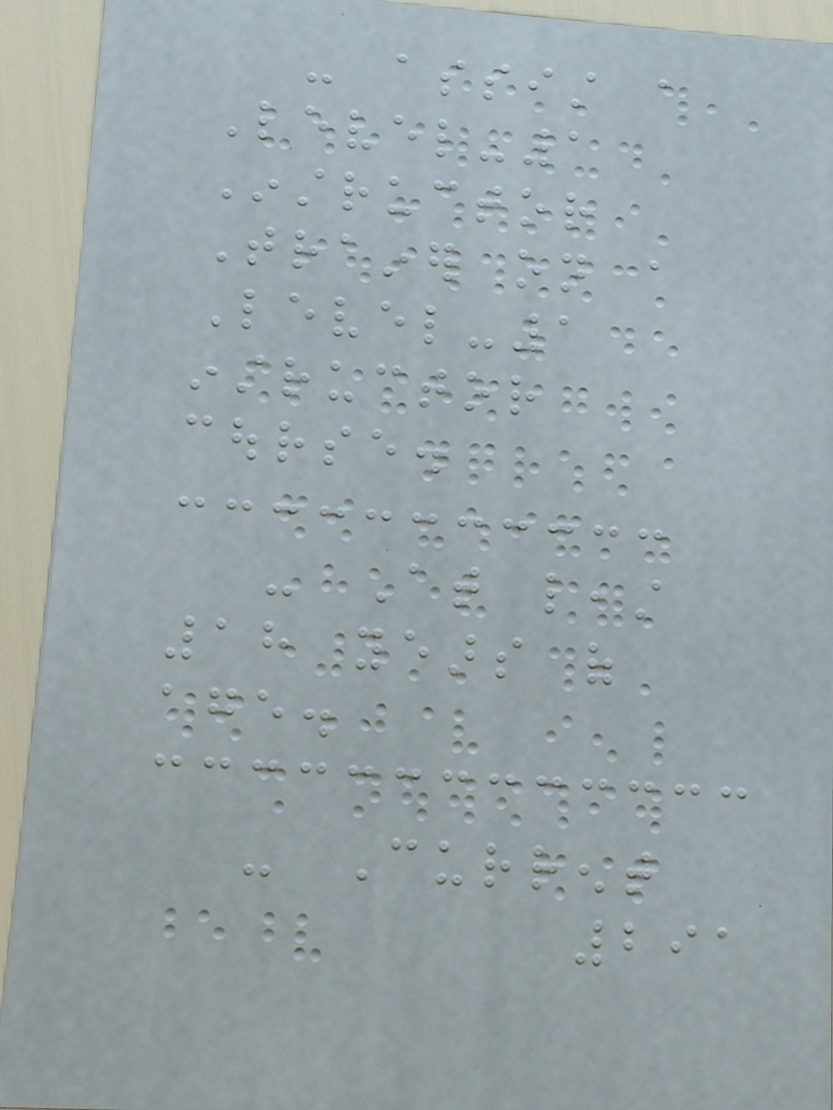- assist a
Level-1
Instructor
Trainer on a
Level-1
instructor
course.
- At least
18 years of
age.
- Current
291
